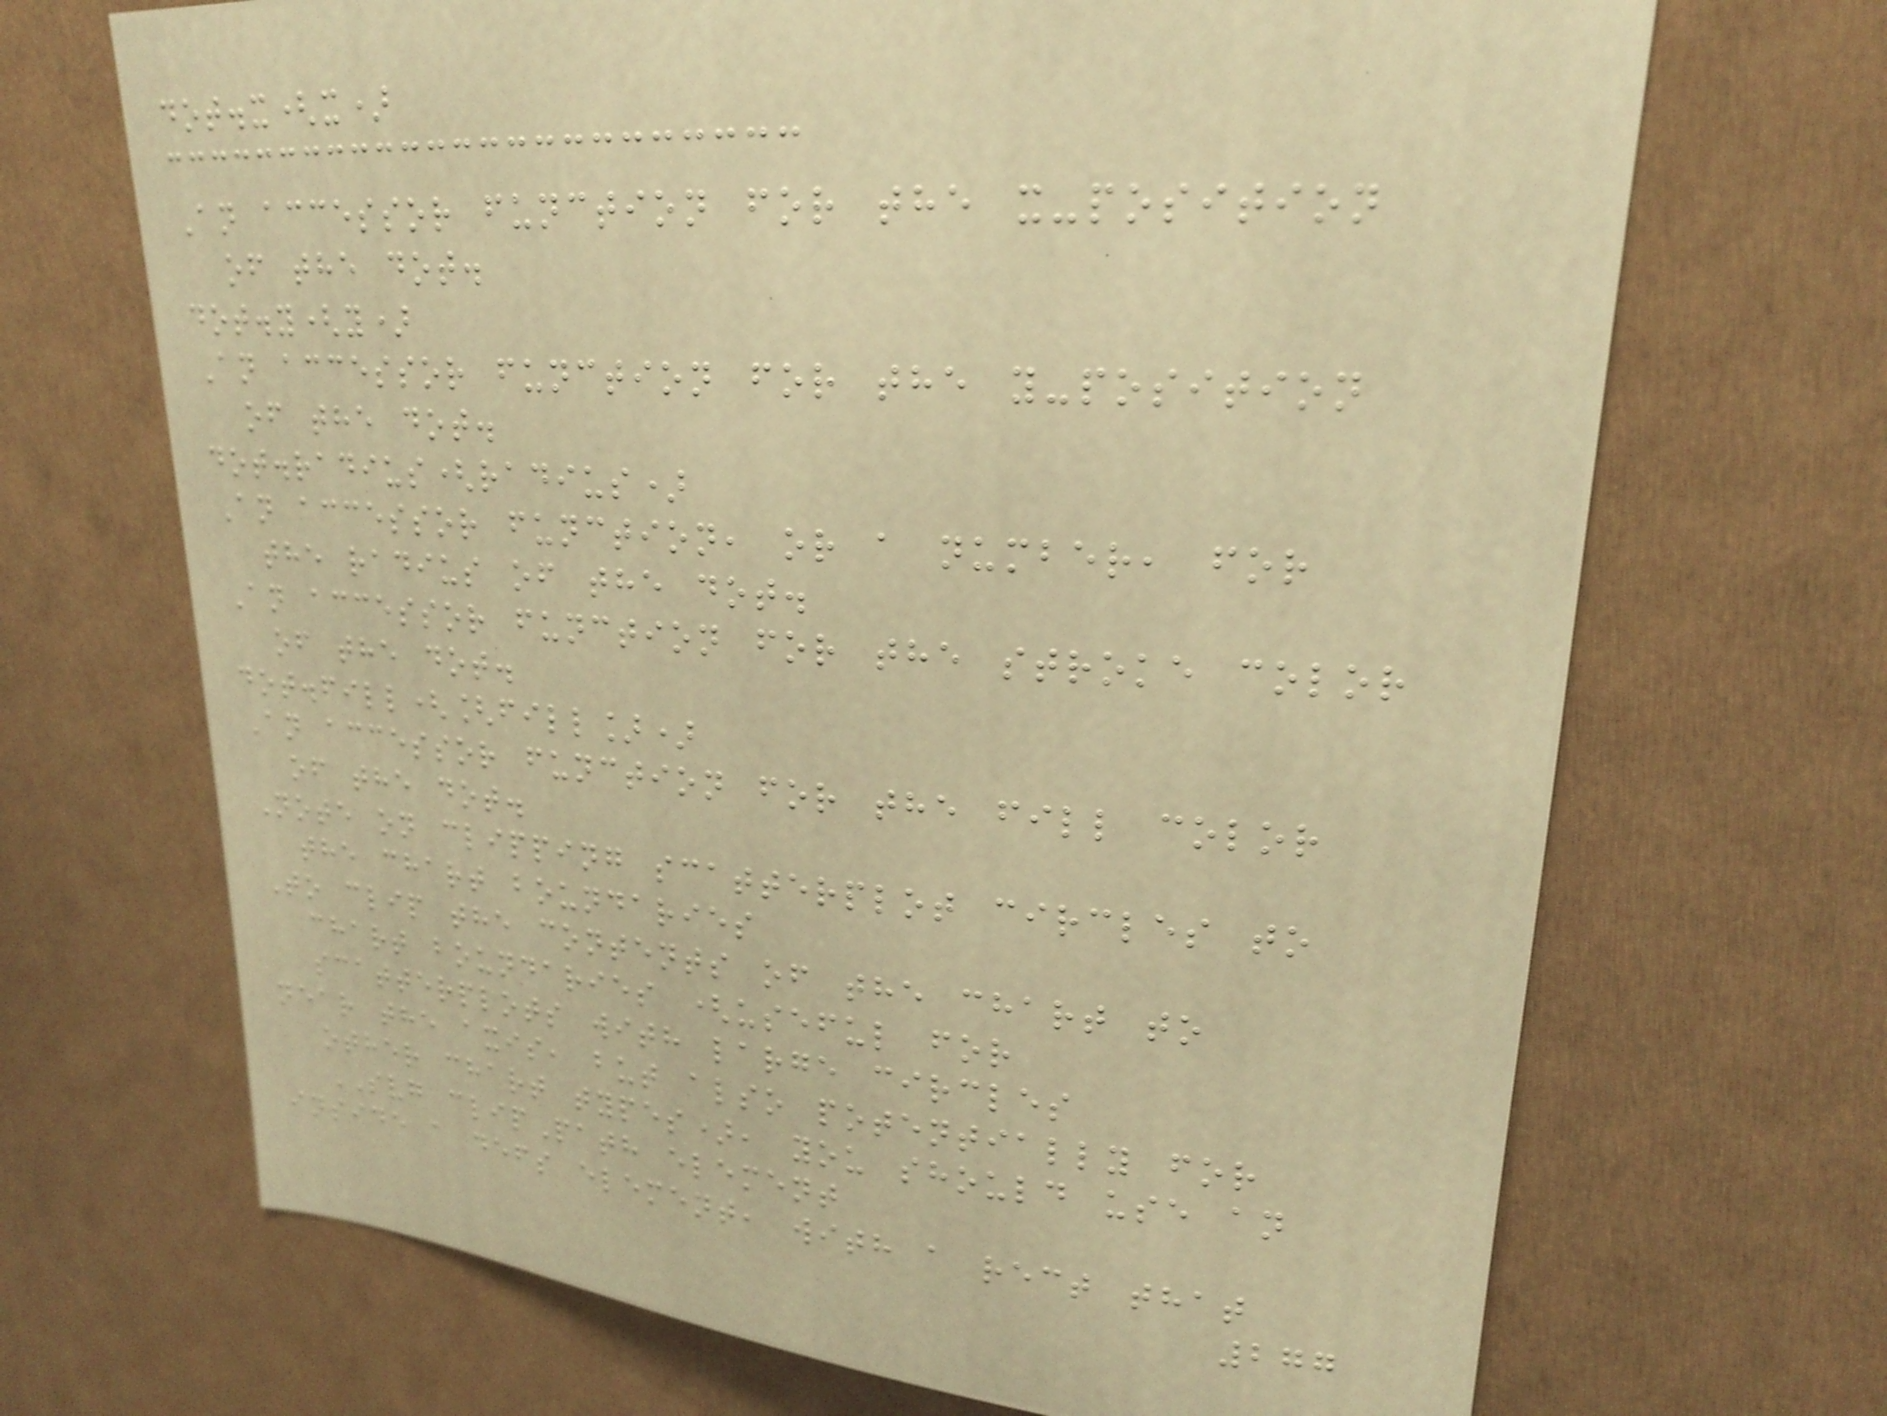dot.x(x)
An accessor function for the x-position
of the dot.
dot.y(y)
An accessor function for the y-position
of the dot.
dot.radius(radius)
An accessor function, or a number, for
the radius of the dot.
An accessor function for the stroke color
of the dot.
dot.fill([fill])
An accessor function for the fill color
of the dot.
Note on clipping scatterplot circles to
the chart boundaries
To clip the contents of the chart to
chart boundaries (useful for
scatterplots with large circles
near the axis, but also potentially for
other chart types), you should use an
SVG clipPath element
inside a defs element, with a rect that
277
